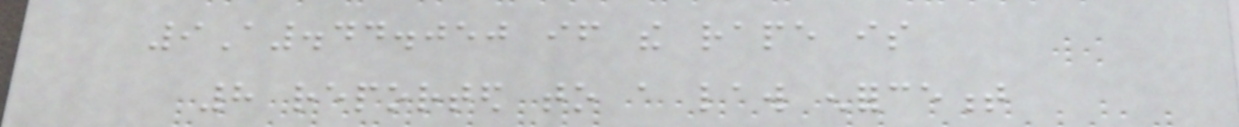9A.44.050 if the rape is
8 reported to a law enforcement
